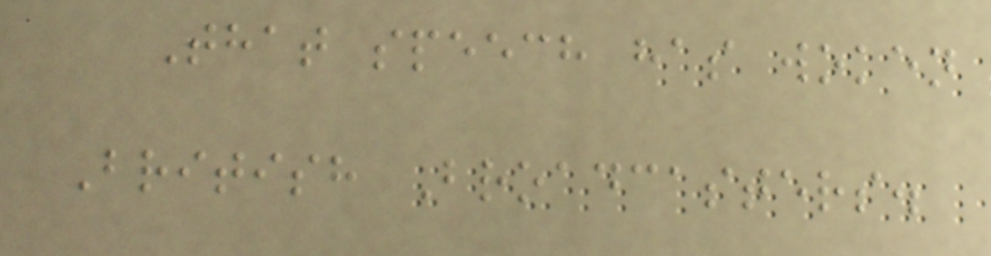That speech has woken
British Broadcasters.
